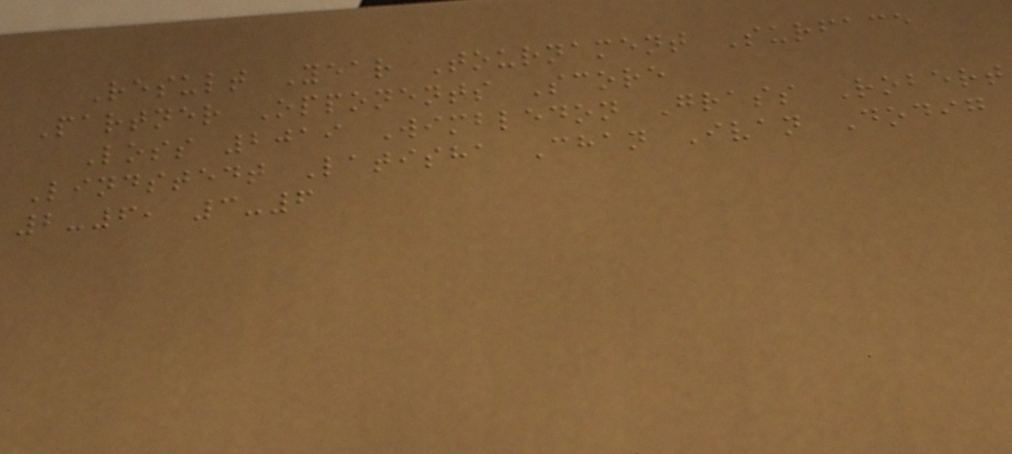Result Year Tournament Surface
Partner Opponents Score
Loss 2019 Wimbledon Grass Robert
Lindstedt Latisha Chan Ivan Dodig
2-6, 3-6
